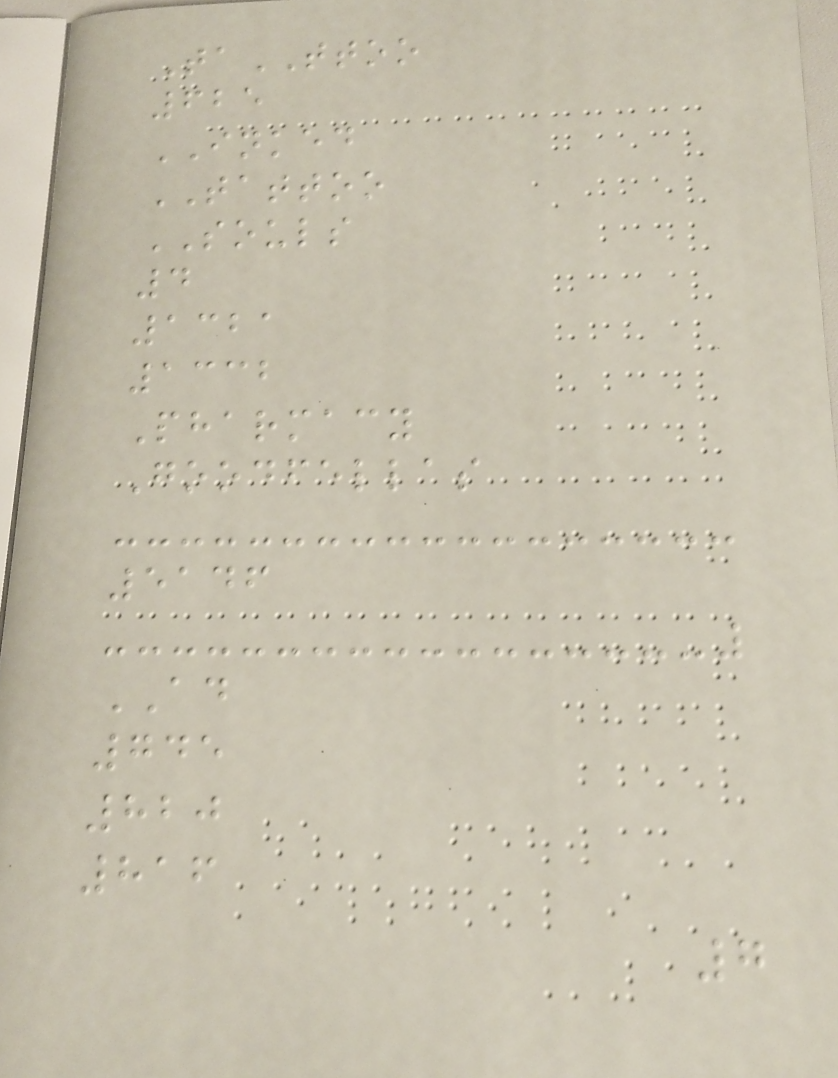TaTTOO
625
INKED
TATTOO
SOULS
4
1321
1332
Pharmacy
Goodfellas
5146
AD
745
820
816
7
